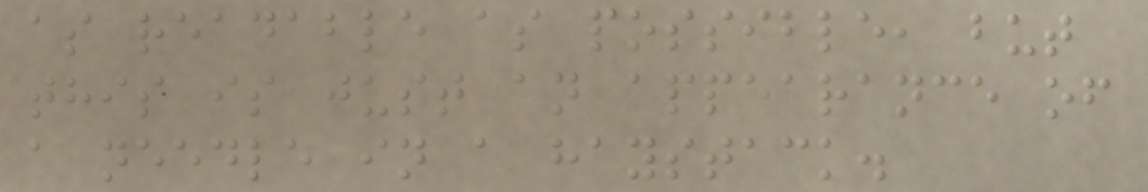as readable as possible, but
this is just an appearance of
a needle in a haystack.
